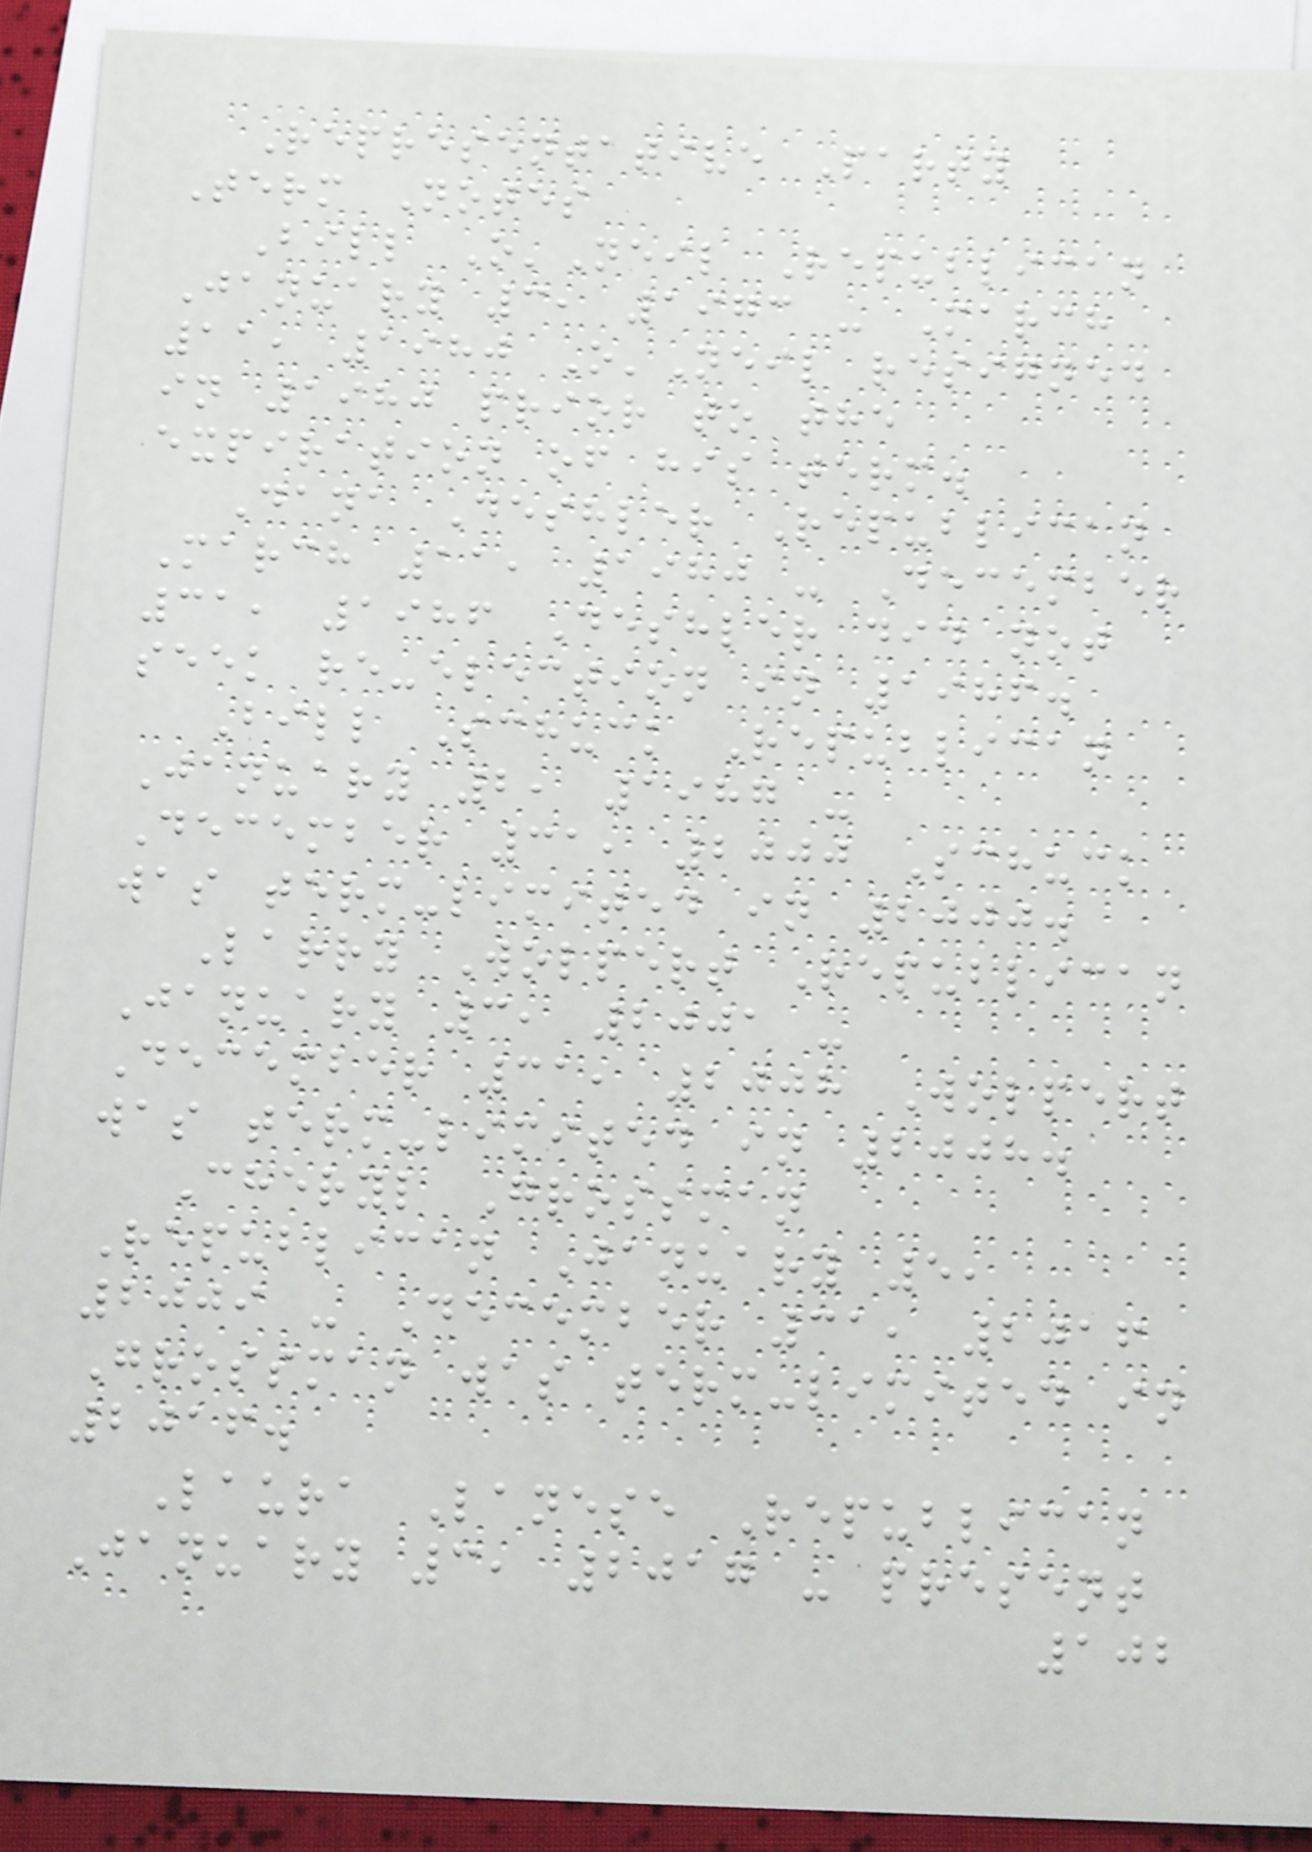Representative Party
Term Notes
Bill O'Neil Republican
January 3, 1973 - March
11, 1980 O'Neil resigned
in 1980 prior to the
expiration of his term.
Dana Deshler Republican
March 11, 1980 - December
31, 1986 Deshler did not
seek re-election in 1986.
Bill Schuck Republican
January 2, 1987 -
December 31, 2000 Schuck
was term-limited in 2000.
Larry Wolpert Republican
January 3, 2001 -
December 31, 2008 Wolpert
was term-limited in 2008.
Cheryl Grossman
Republican January 5,
2009 - December 31, 2016
Grossman was term-limited in
2016.
Laura Lanese Republican
January 3, 2017 - present
102
